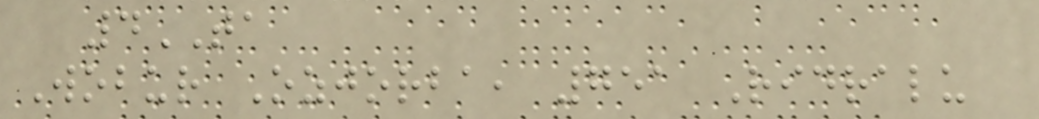4TA
Wobur Ozjorba, 751 Ridralu
